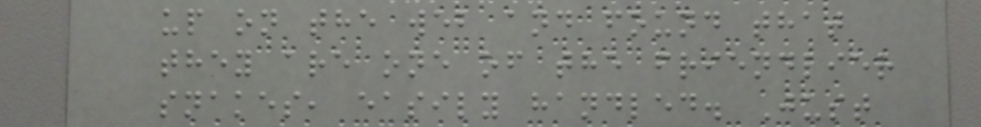up on the web and found that
they are one of the friendlier
snakes, easily handled. Just
